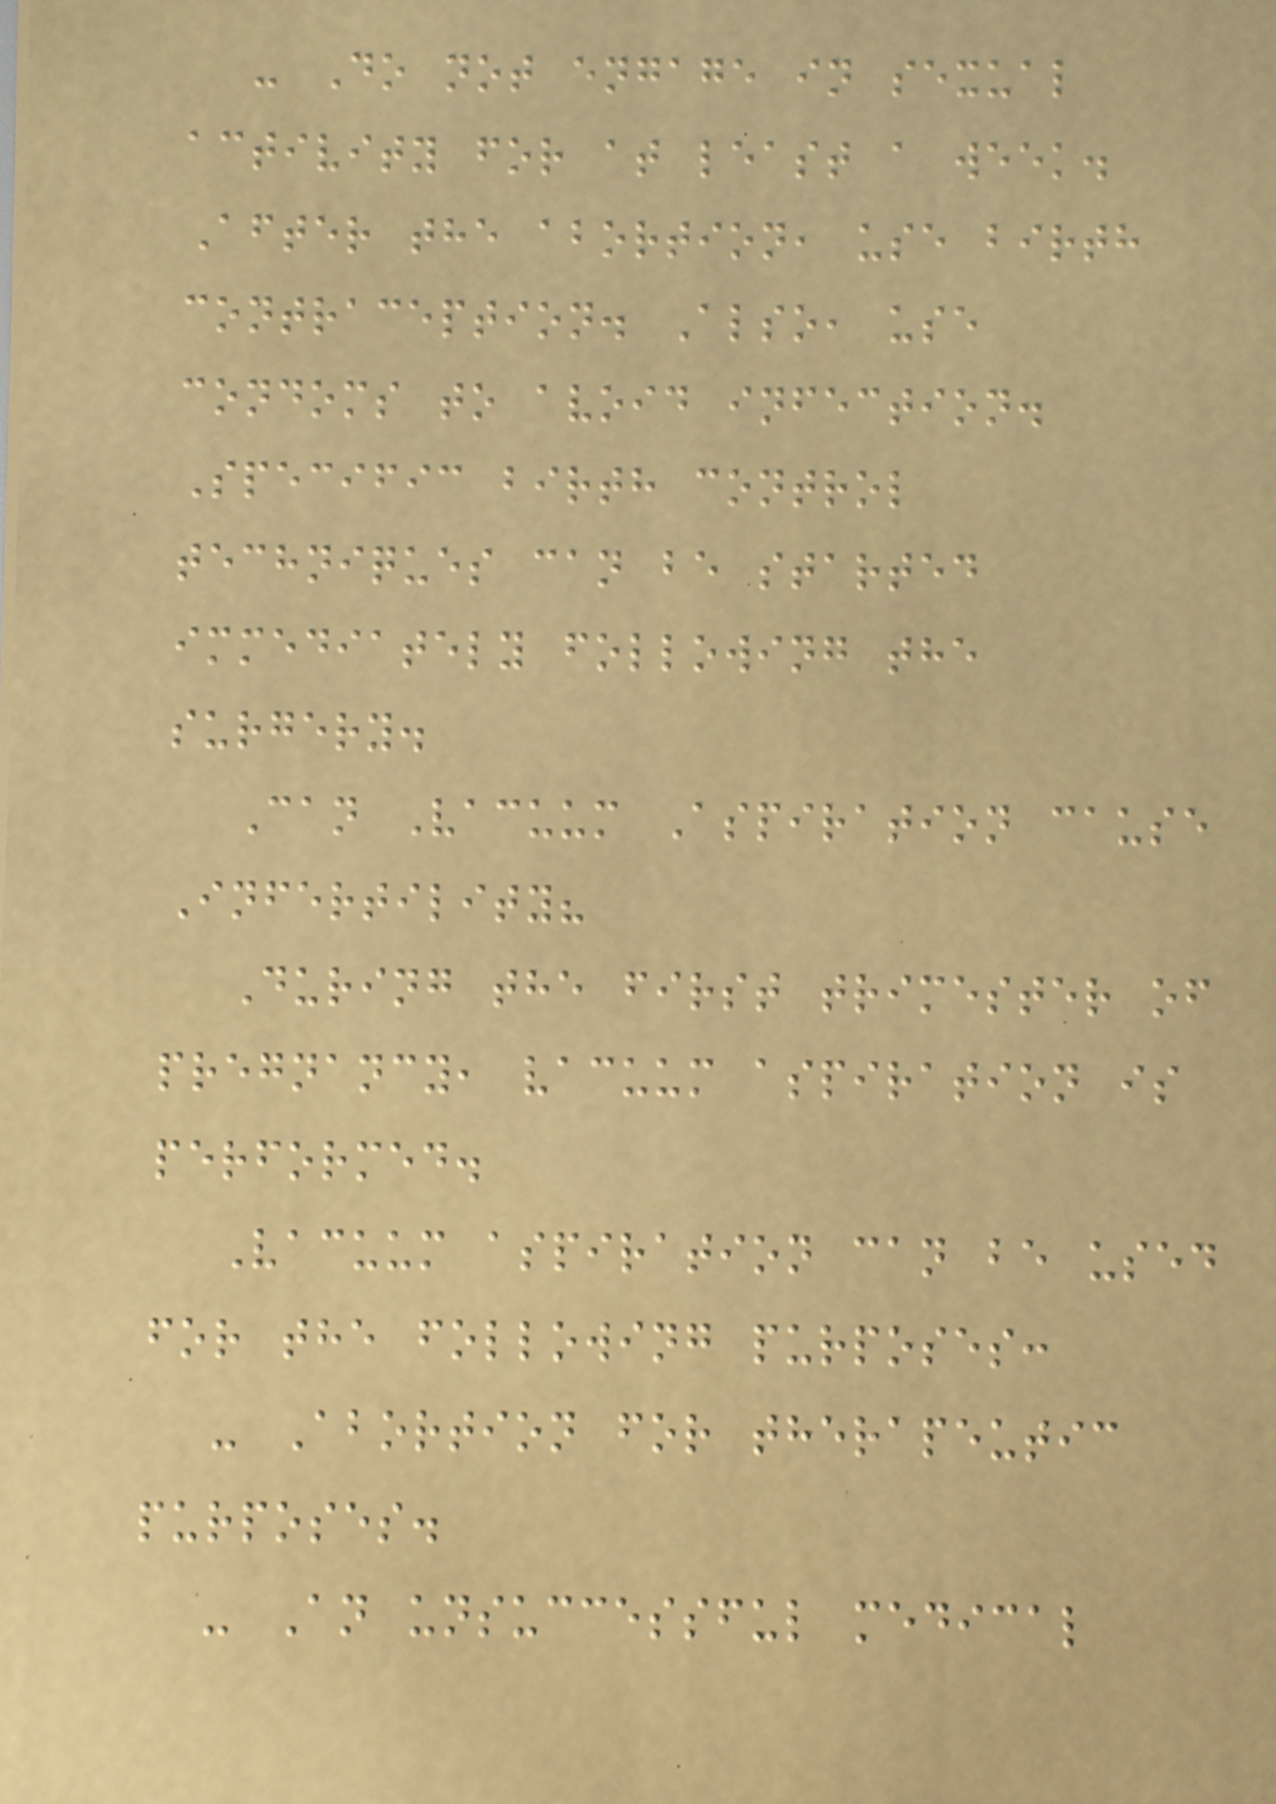- Do not engage in sexual
activity for at least a week.
After the abortion, use birth
contraception. Also, use
condoms to avoid infection.
Specific birth control
techniques can be started
immediately following the
surgery.
Can Vacuum Aspiration cause
Infertility?
During the first trimester of
pregnancy, vacuum aspiration is
performed.
Vacuum aspiration can be used
for the following purposes:
- Abortion for therapeutic
purposes.
- An unsuccessful medical
